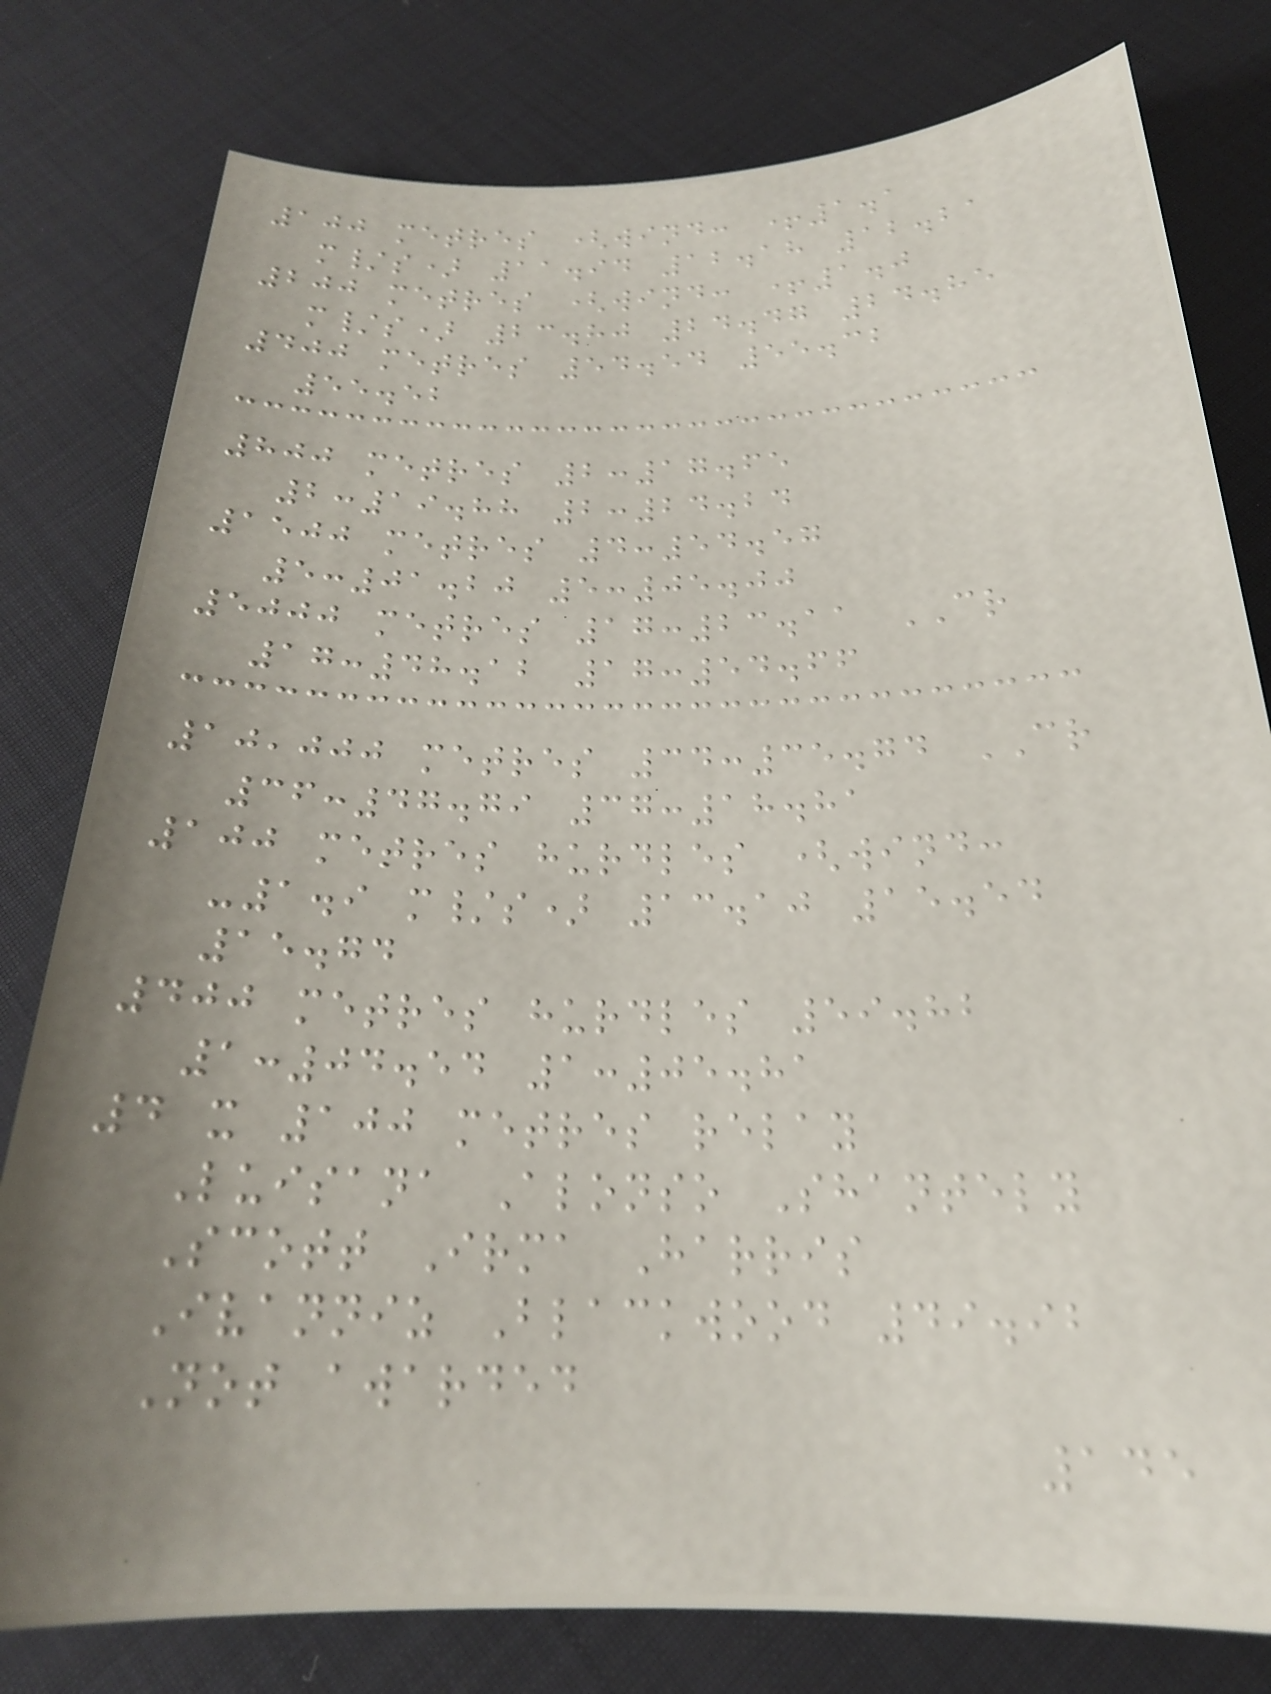100 metres (wind: +1.1
m/s) 11.94 12.18 12.21
200 metres (wind: +1.0
m/s) 23.80 24.47 24.85
400 metres 54.54 55.32
55.52
800 metres 2:17.65
2:19.88 2:24.24
1500 metres 4:54.57
5:01.20 5:05.00
5000 metres 17:23.11 CR
17:48.12 17:54.66
10,000 metres 34:35.74 CR
36:47.79 37:18.81
100 metres hurdles (wind:
-1.9 m/s) 13.10 15.54
15.74
400 metres hurdles 59.82
1:04.54 1:05.81
4 x 100 metres relay
Luisana Alonso Shantely
Scott Irma Harris
Ivanniz Blackwood 49.92
Not awarded
145
